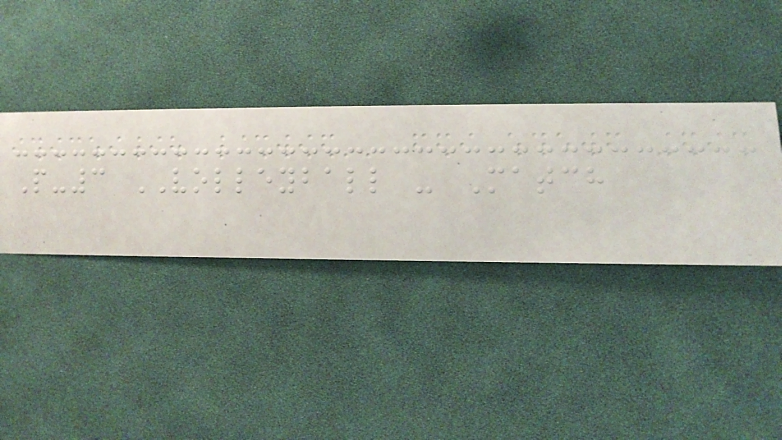P-3 VOLLEYBALL - Match
